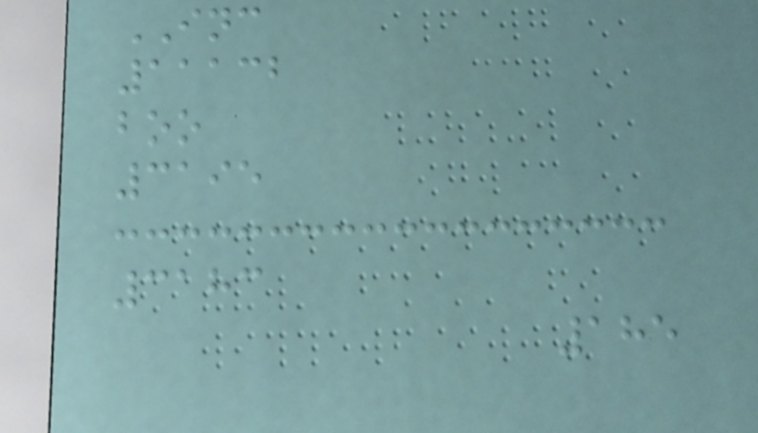INC
11132
boo
3195
3183
185
